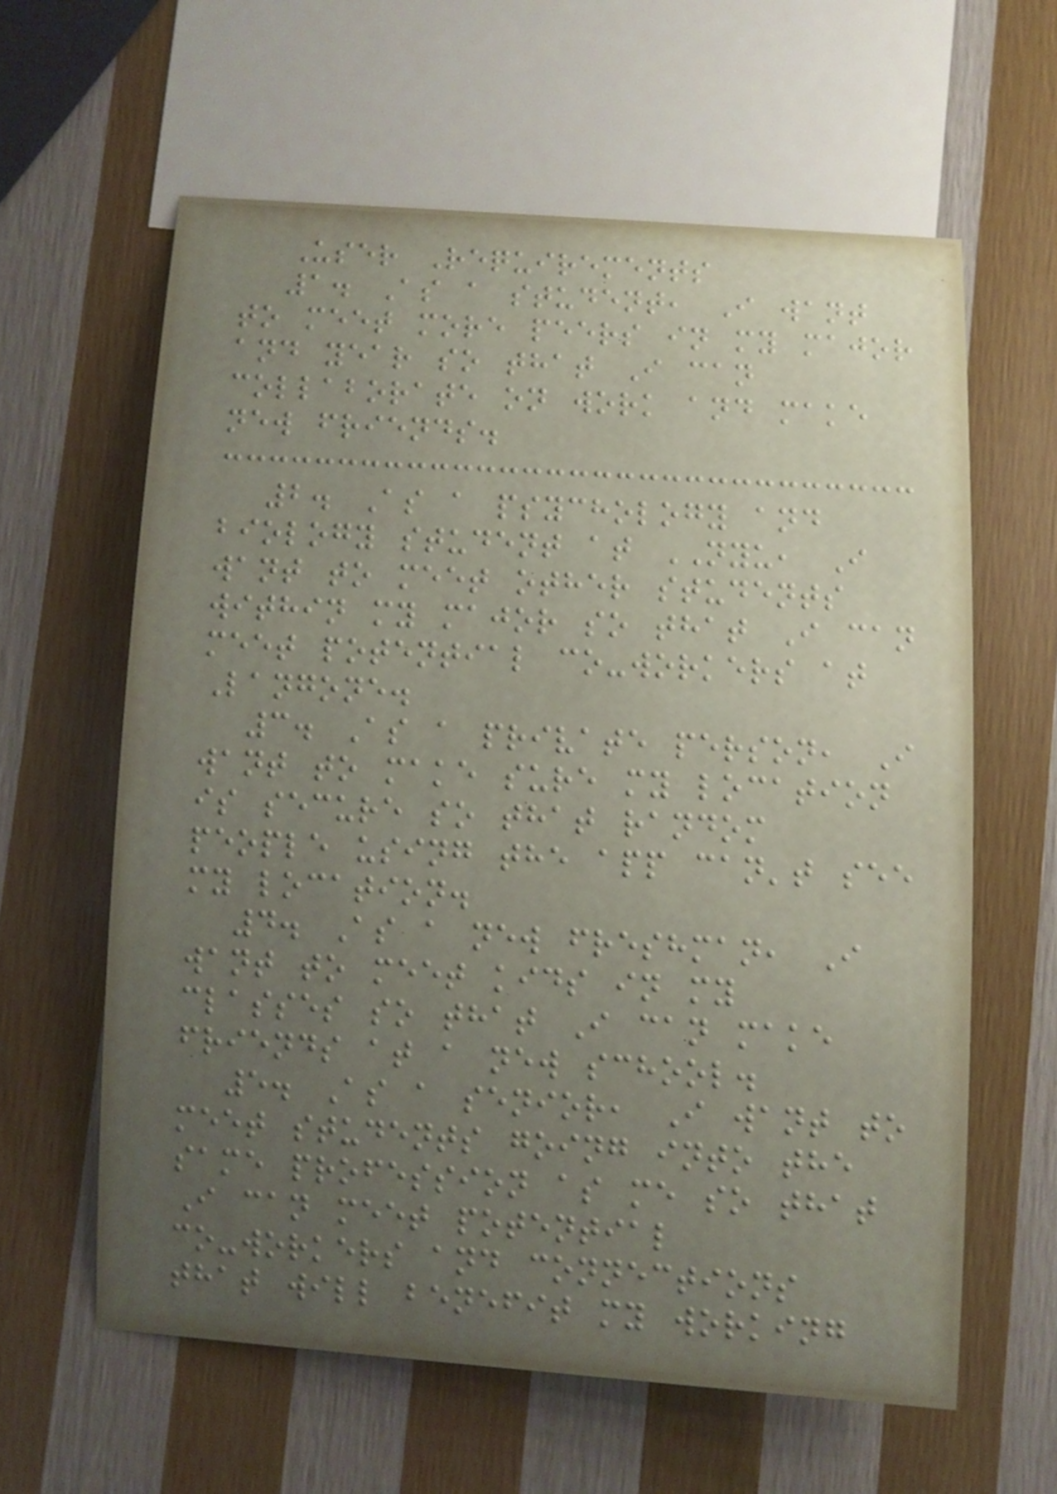User Requirements
1. As a student, I want
to meet more peers in my major
and year so that I can
collaborate on work and make
new friends.
2. As a psychology and
biology student at NYU, I
want to meet other students
within my major so that I can
meet potential co-workers at
Langone.
3. As a private person, I
want to make sure my location
is secure so that random
people using the app can't see
my location.
4. As a new freshman, I
want to meet kids in my
classes so that I can make
friends at a new school.
5. As a senior, I want to
meet students going into the
same profession as me so that
I can meet potential
co-workers and connections
that will benefit my working
